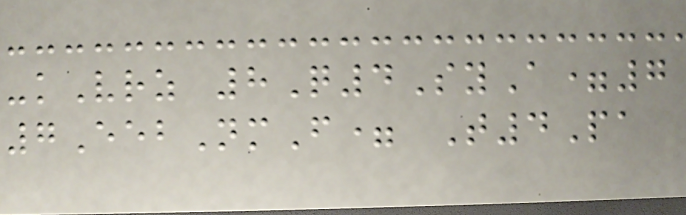-kVrz 8Q4SyA=7
7EebNmF= T4Pa
